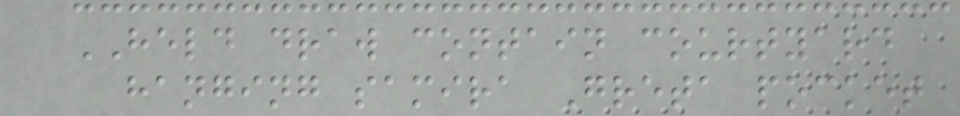HELD draw contain courtyard
hanging samira Greta pocket
